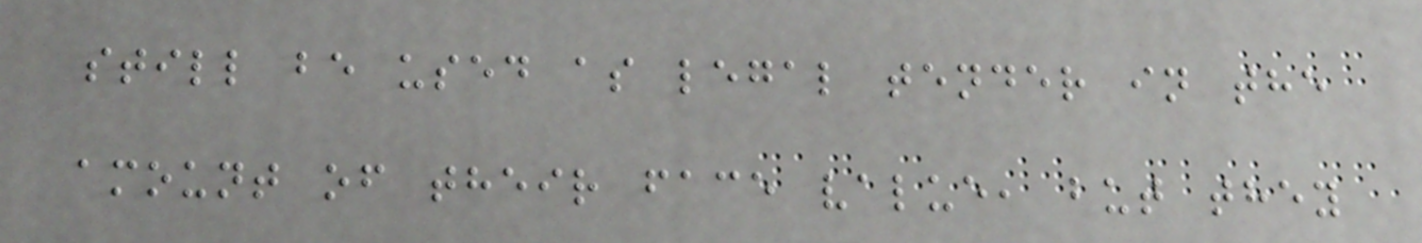still be used as legal tender in the
amount of their face value, but they
